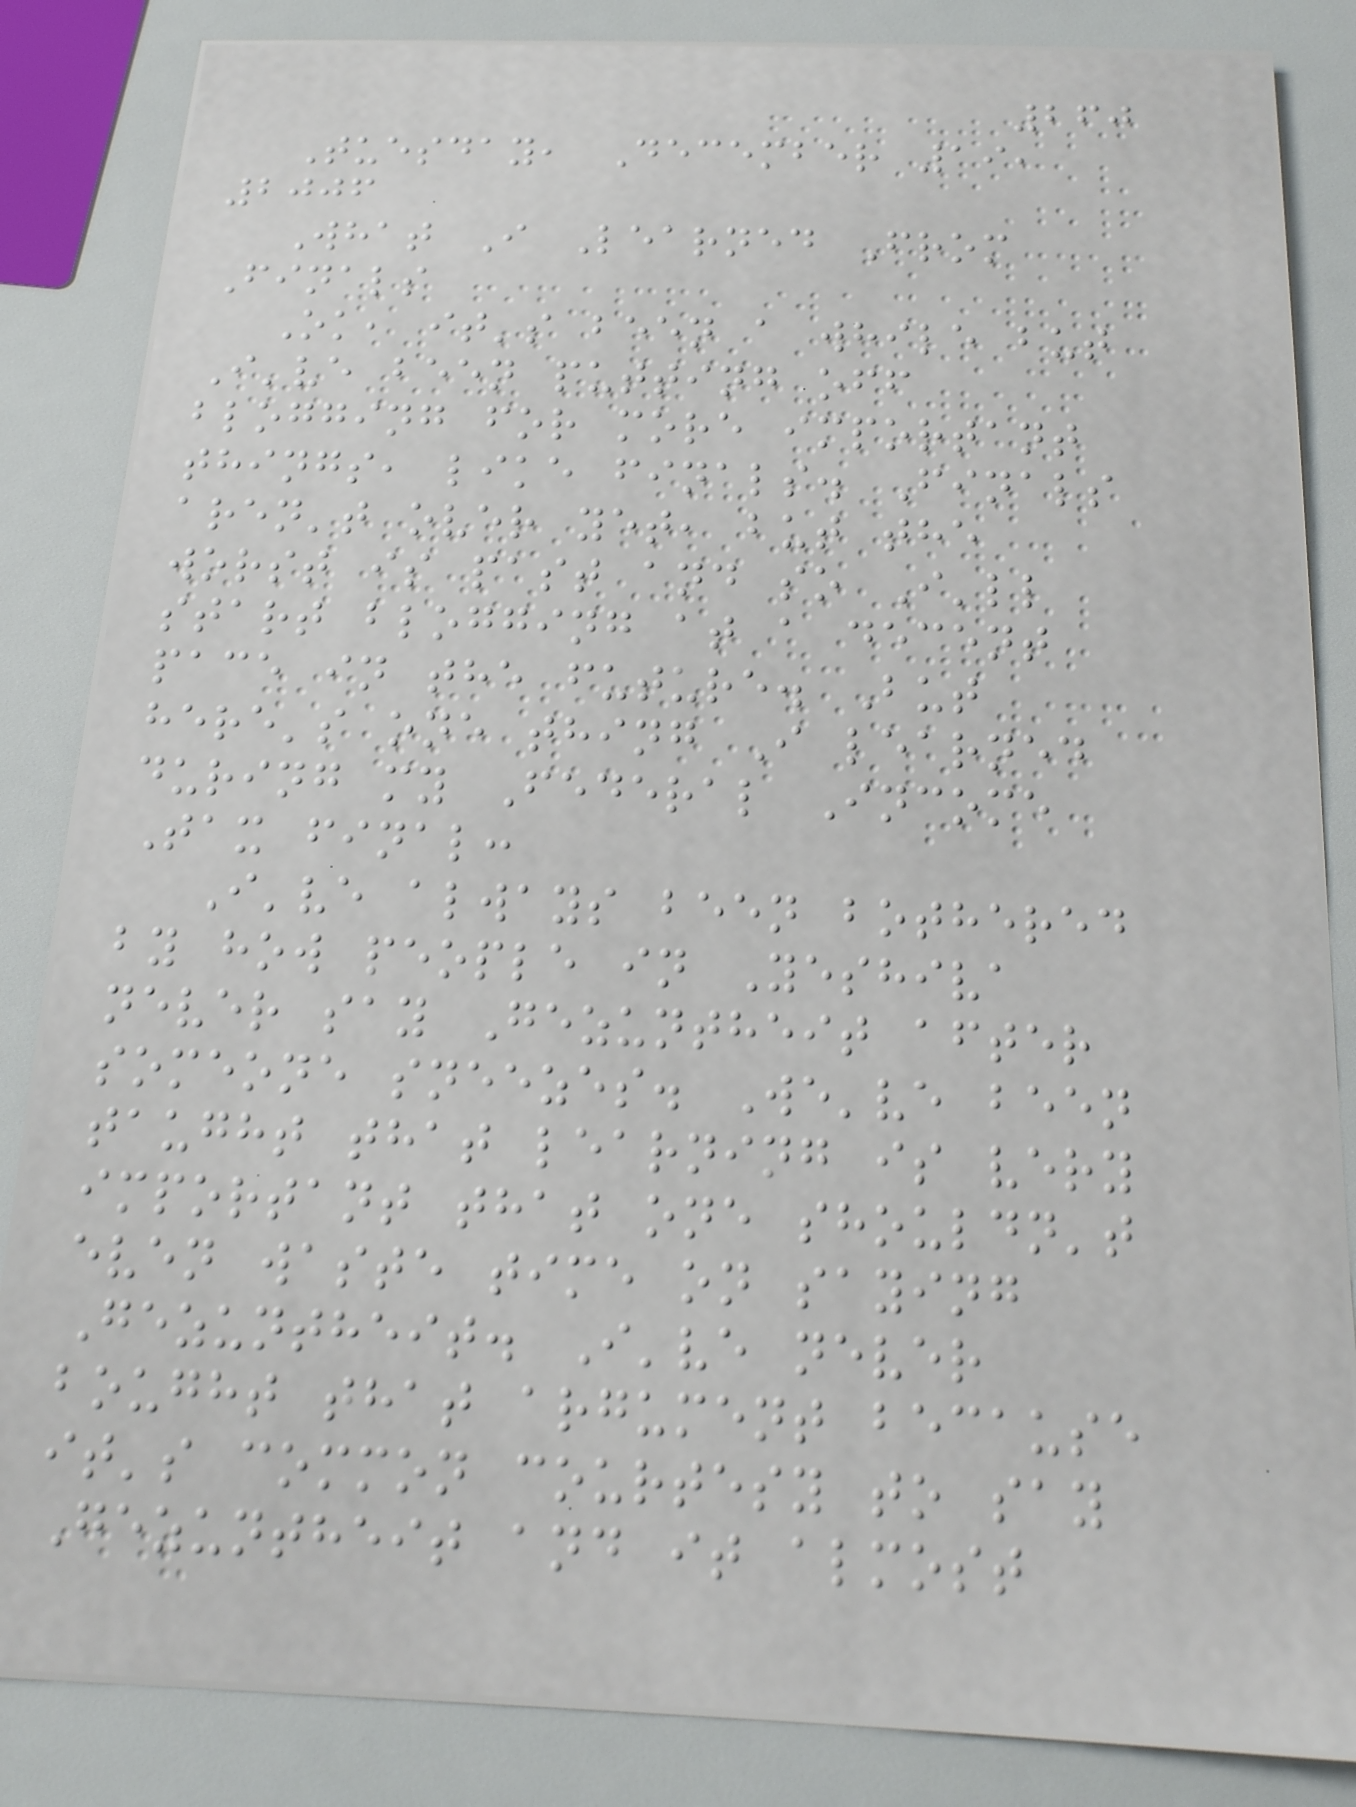260
Tuesday, December 19,
2006
What I Learned From
Finals
Ok, it's been a while but
I've been putting off
blogging for more important
things, like finals. Finals
aren't over yet, but the
worst is past and so I'll
start blogging at a decent
pace in the future. But
here's one thing I learned
during my Federal Income
Tax final:
I've always been bothered
by how people in Yeshiva
never say Gezuntheit after
someone sneezes. We've been
taught that learning is very
important that one shouldn't
even waste time on saying
Gezuntheit. I've never
bought that argument because
it's common courtesy to say
Gezuntheit and it almost
